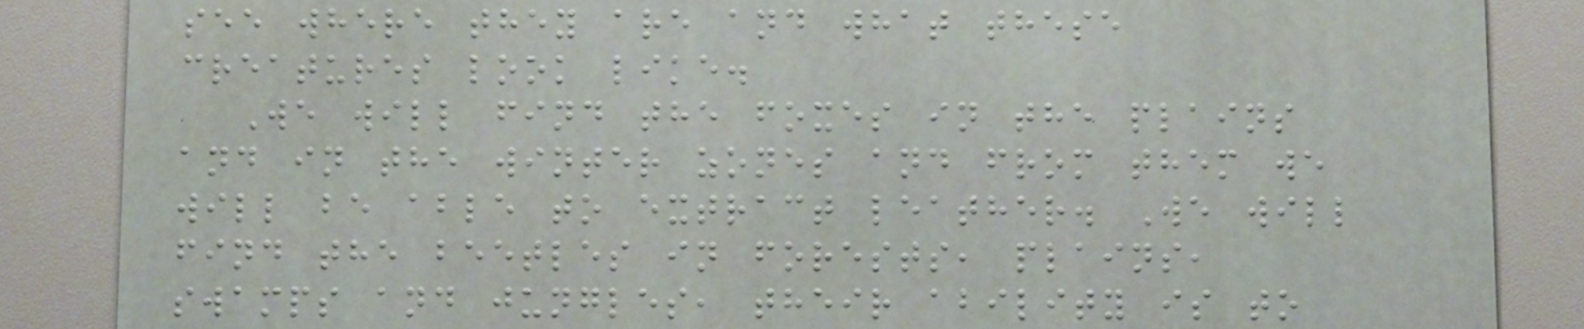see where they are and what these
creatures look like.
We will find the foxes in the plains
and in the winter zones and from them we
will be able to extract leather. We will
find the beetles in forests, plains,
swamps and jungles, their ability is to
